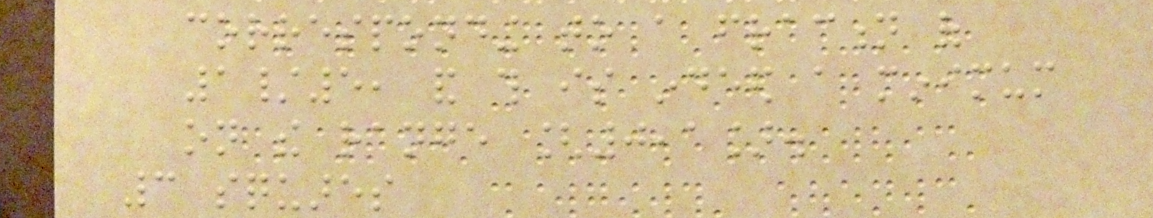corresponding to a fraction of
1/5, and this is indeed a minimum
on the range [0,1].
3 squares
